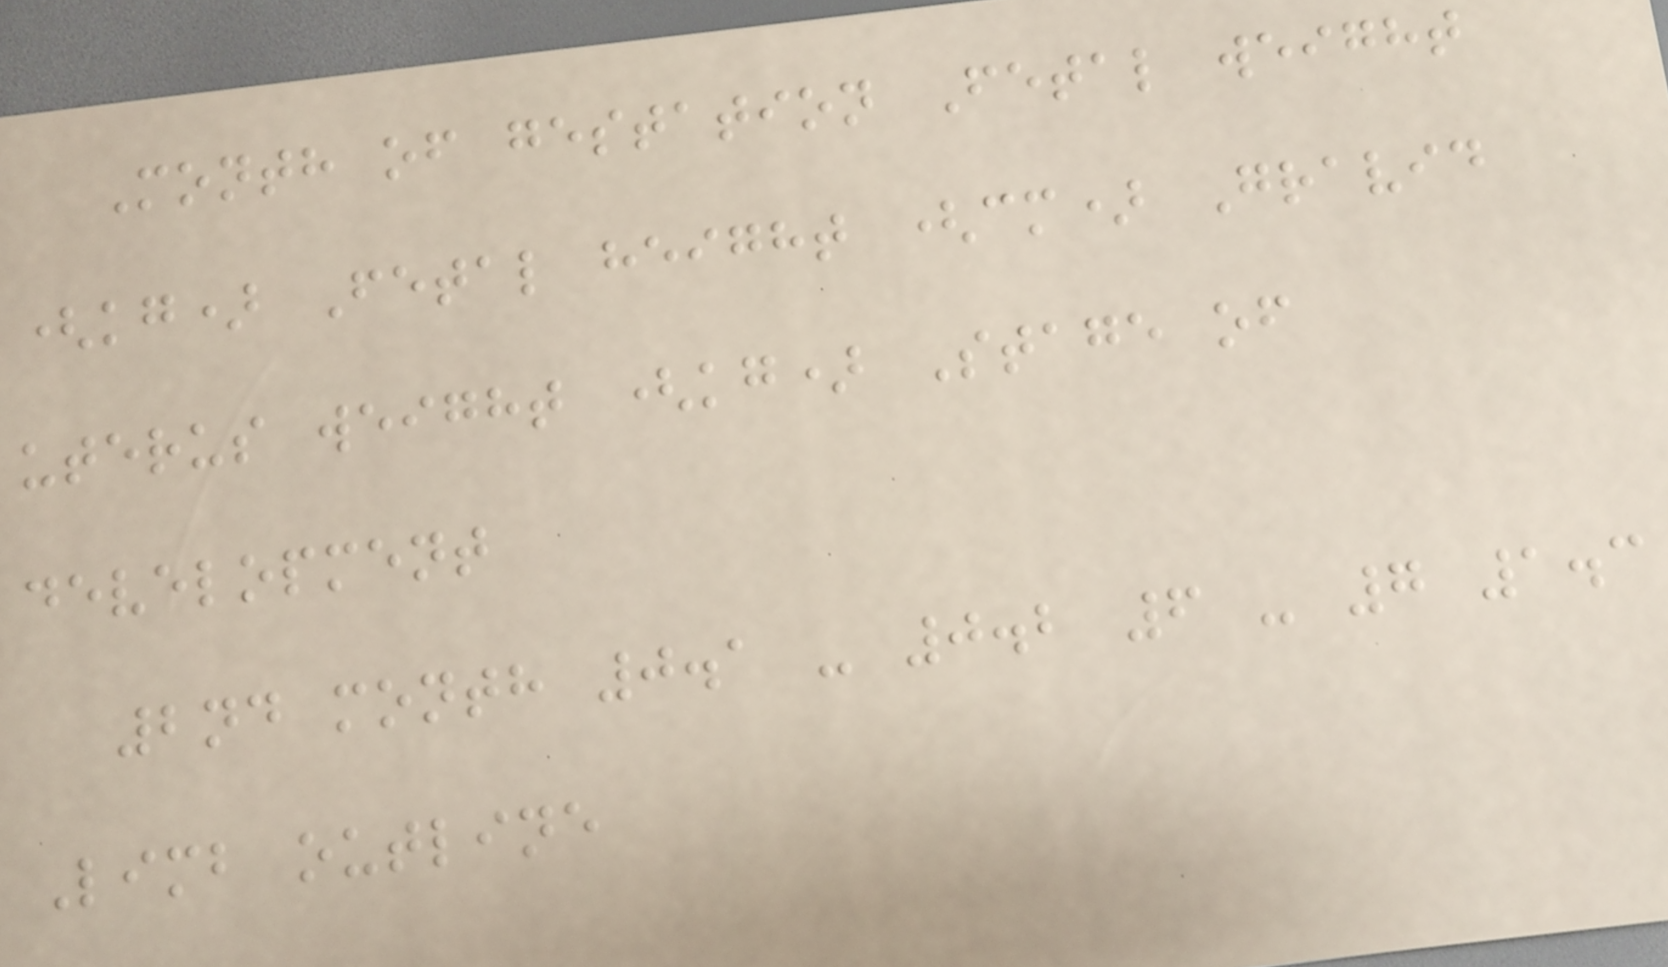Month of gestation Fetal weight
(kg) Fetal height (cm) Gravid
uterus weight (kg) Stage of
development
2nd month 0.1 - 0.2 6 - 7 1.3
Limb outline
